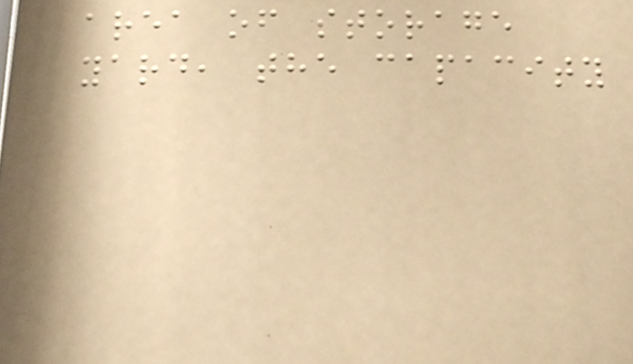area of storage
yard, the capacity
